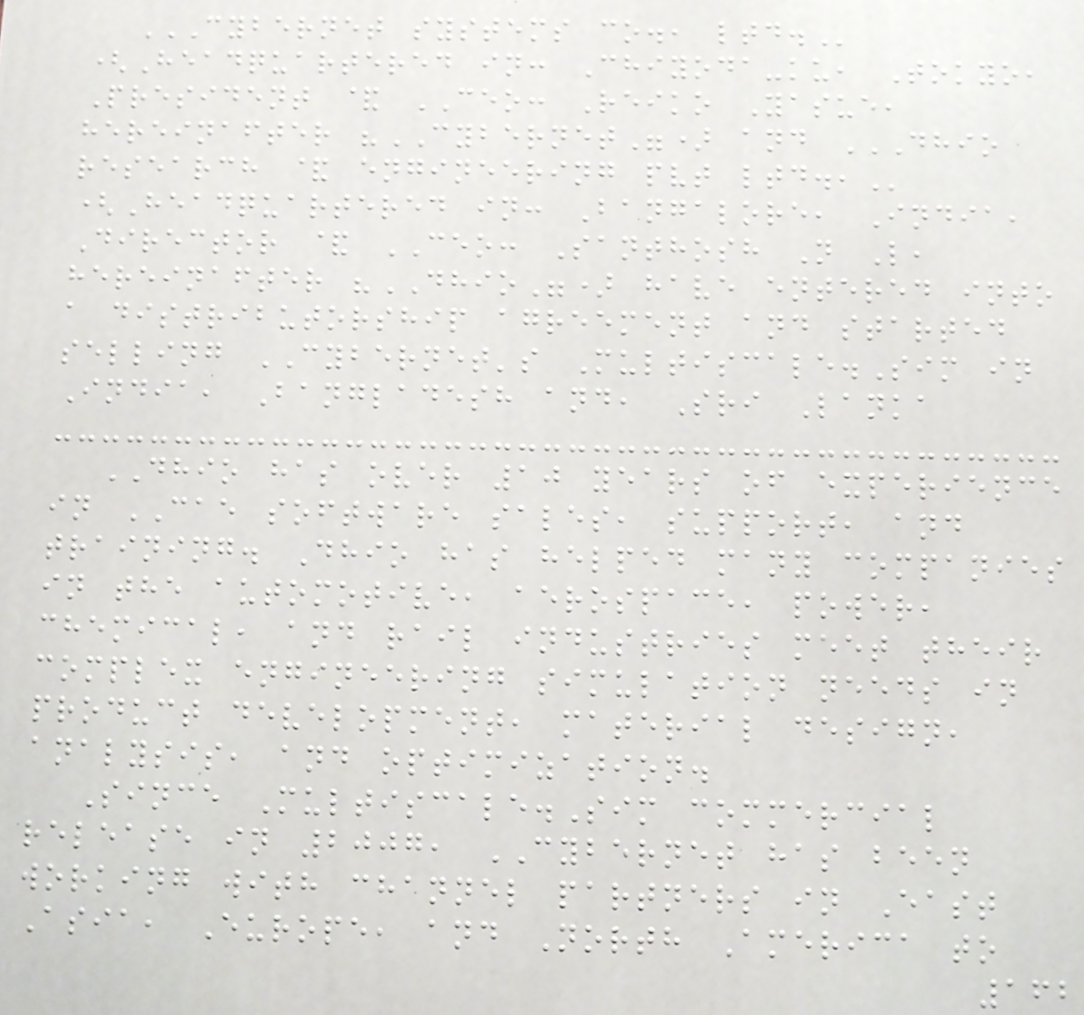CYBERNET SYSTEMS CO., LTD.
(Headquartered in: Chiyoda-ku, Tokyo,
President & CEO: Reiko Yasue,
hereinafter "CYBERNET") and DHIO
RESEARCH & ENGINEERING PVT LTD.,
(Headquartered in: Bangalore, India,
Director & CEO: Santhosh N L,
hereinafter "DHIO") have entered into
a distributorship agreement and started
selling CYBERNET's Multiscale.Sim in
India, Bangladesh and, Sri Lanka
DHIO has over 10 years of experience
in CAE software sales, support, and
training. Dhio has helped many companies
in the automotive, aerospace, power,
chemical, and rail industries meet their
complex engineering simulation needs in
product development, material design,
analysis, and optimization.
Since Multiscale.Sim commercial
release in 2007, CYBERNET has been
working with channel partners in East
Asia, Europe, and North America to
162
